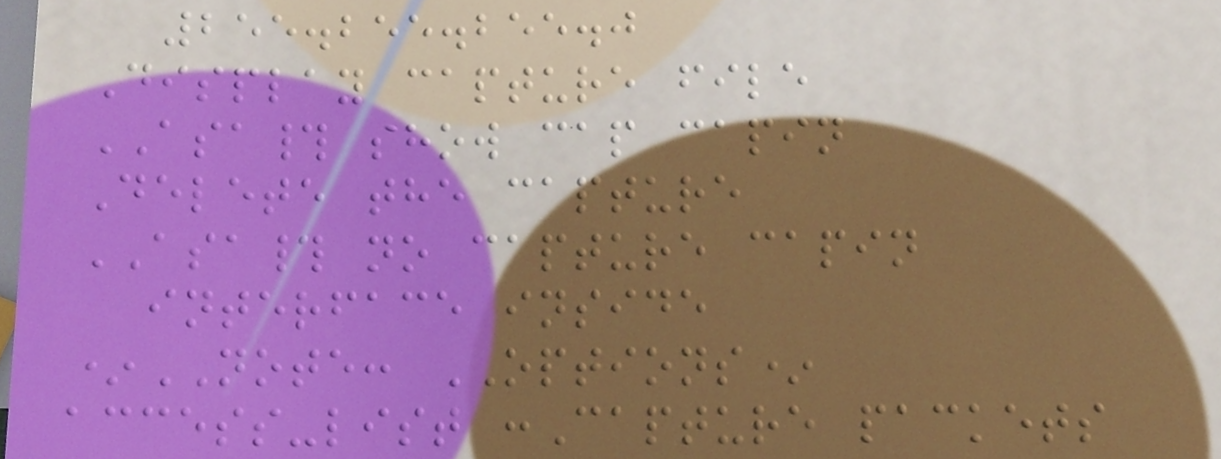255.255.255.0
Display capture file
ASA# show cap capin
Delete the capture
ASA# no capture capin
interface inside
*NOTE: OPTIONS*
access-list :Capture packets
